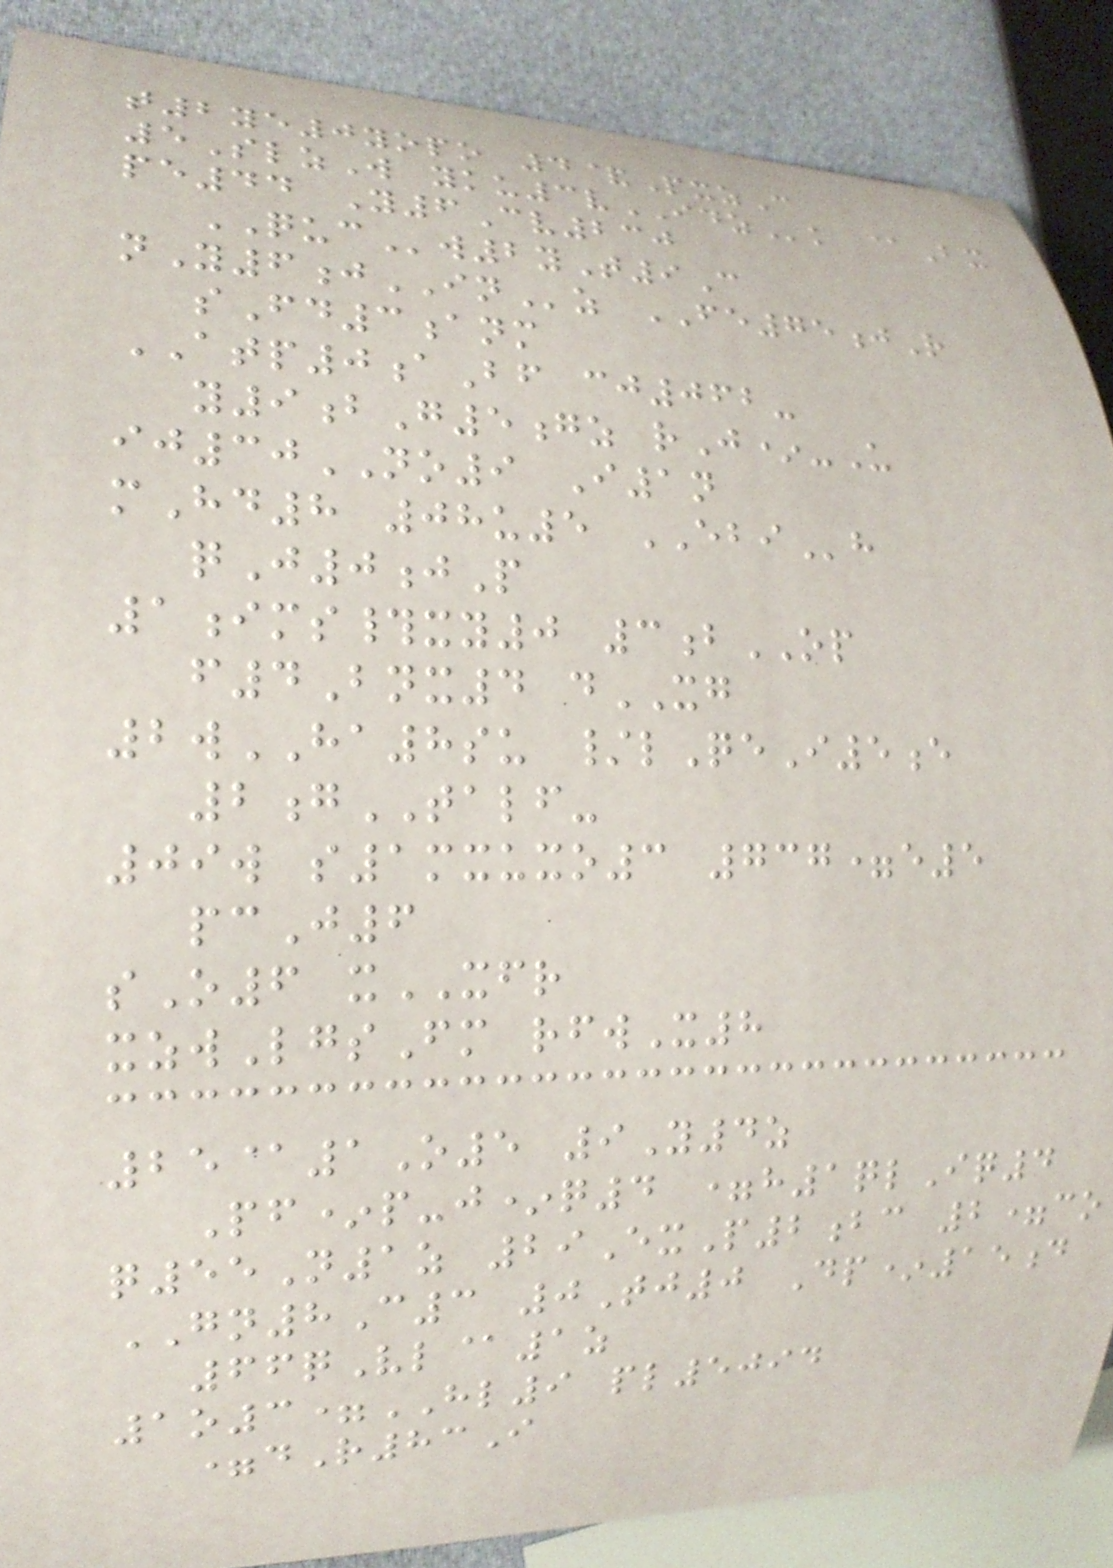t2ye0yopo 4&PxzC
5SlzW yku3vIDZk @Bx
pe44 Y6Cv230
QUCw2yT9C
nY6jINz FE75jR
sFd3anm
ATP0aBf cj062-
y9bG5gz rJ*-U
ij30NO9 I1n
mHd8 08u5 EBIh
qJ0jP
1ims#xy0 3bOP
f4Bnx4 dXG
2wHA8su /lQeI5e
2gTALF-
09w s1mxuxo3 737=e5
pcJ6
sO6 xXFR
xzwLgsFm rfwX8
25@1O5 9Y4z
Pf*p-j*q4 =h1qlIq4
q55N1z 29ExP2bc 2=co
GN8C3 0Tj0 Dp*15d
66qVl@1z
1o3=HL9 pl5094
=dR83I
